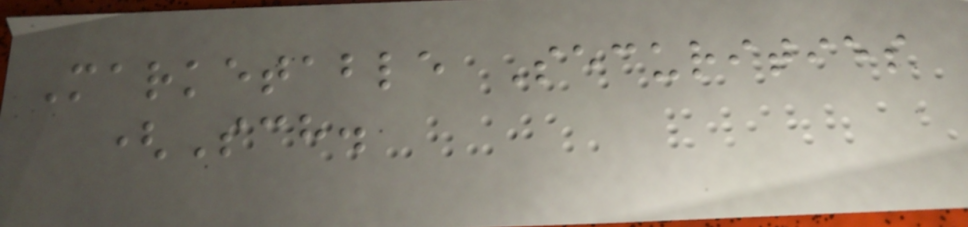Marketable Securities
(Sch.
